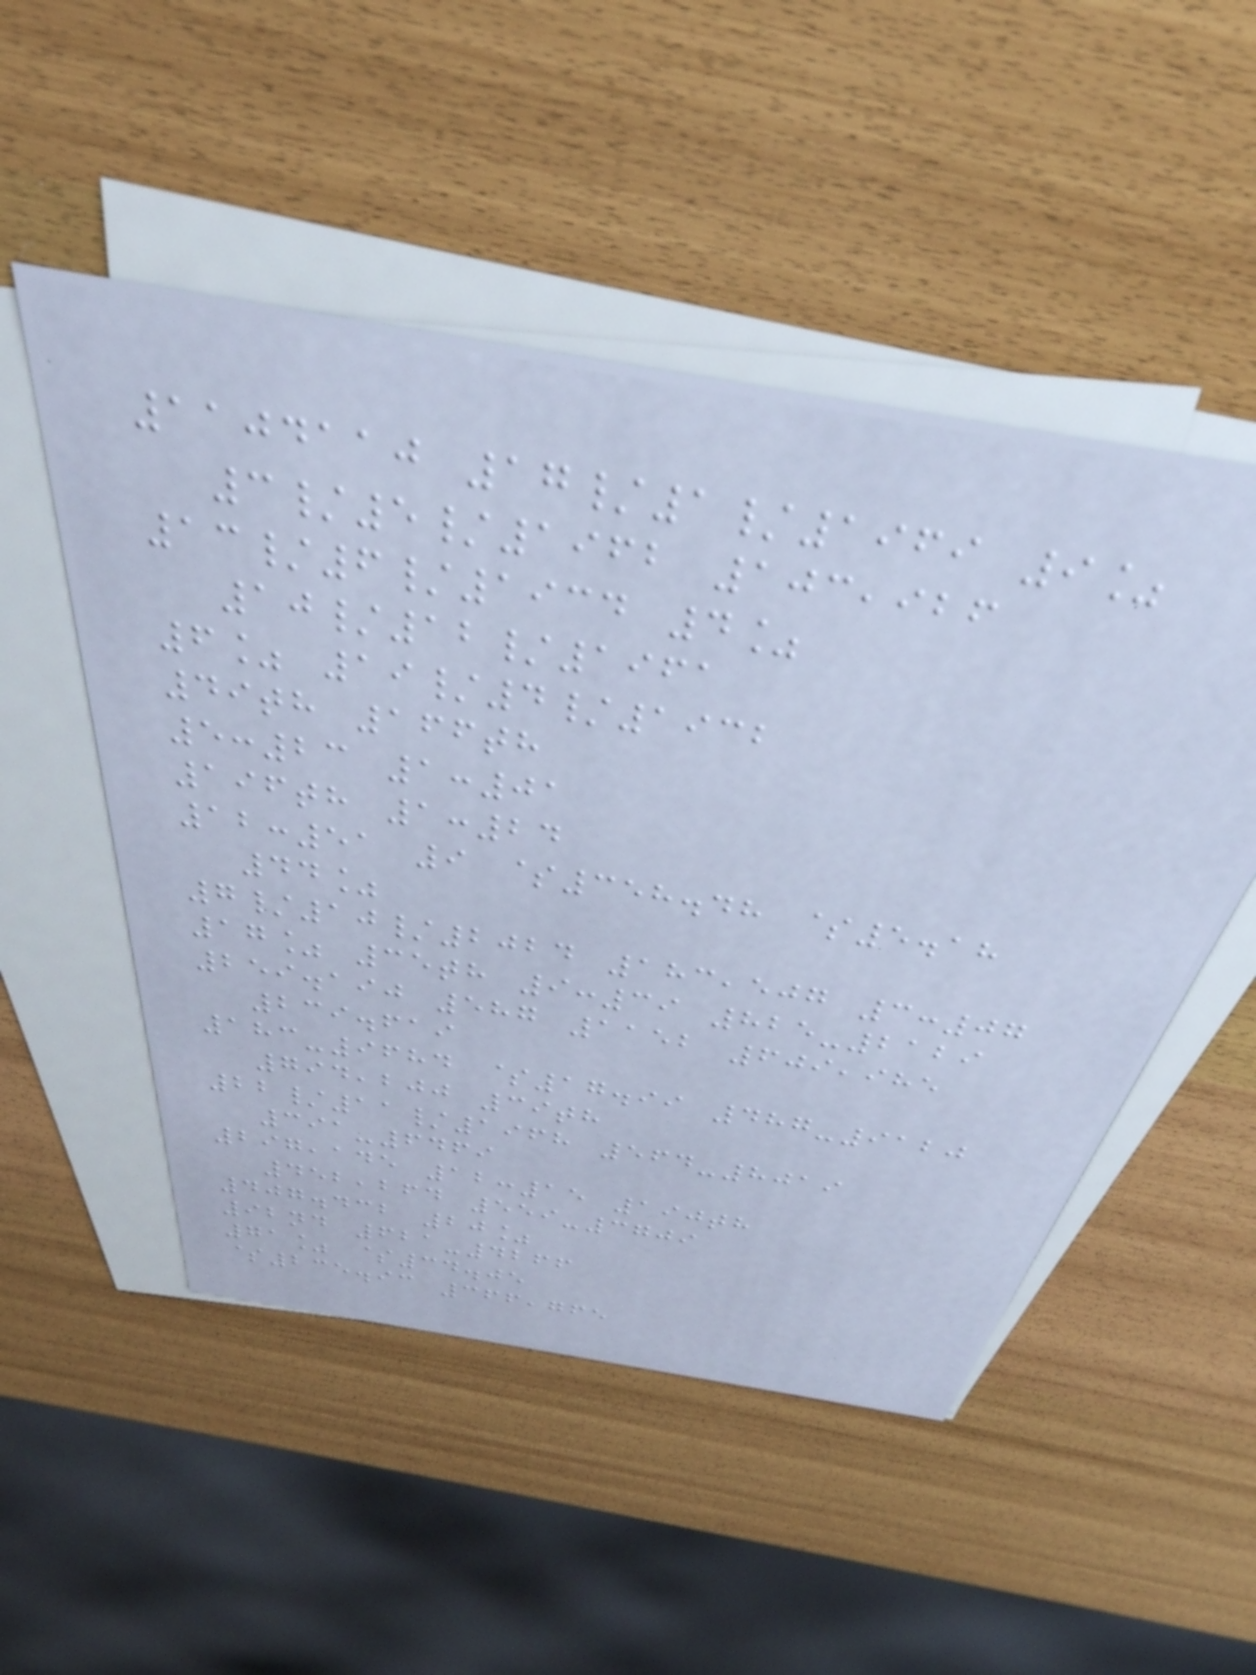1104110 17/1/1969 9%
3/5/1962 103,926
13/6/1934 4%
10/12/1961
6% 19/4/1932
49th 166th
5:23 1:01
196th 1:24
12:51 9 $358.48 $5.18
44%
7/10/2024 183,507 3:07
17% 35th 9:39 825-2129
259.190 587 1152 609,985
239.619
183-9684 $17.99 487-9120
794,200 39th
22/11/1968 564-8019
391-6469
297,145 12:15 190th
452,264 559-3709
407.432 20%
92nd 621-4266
71% $34.05
$235.93 366,765
